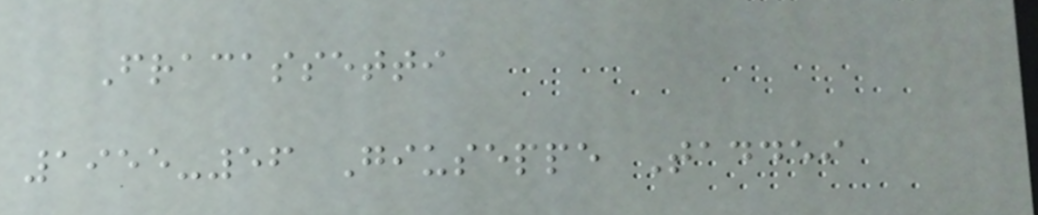Fracassetti
1955-56 Giuseppe Taddei
